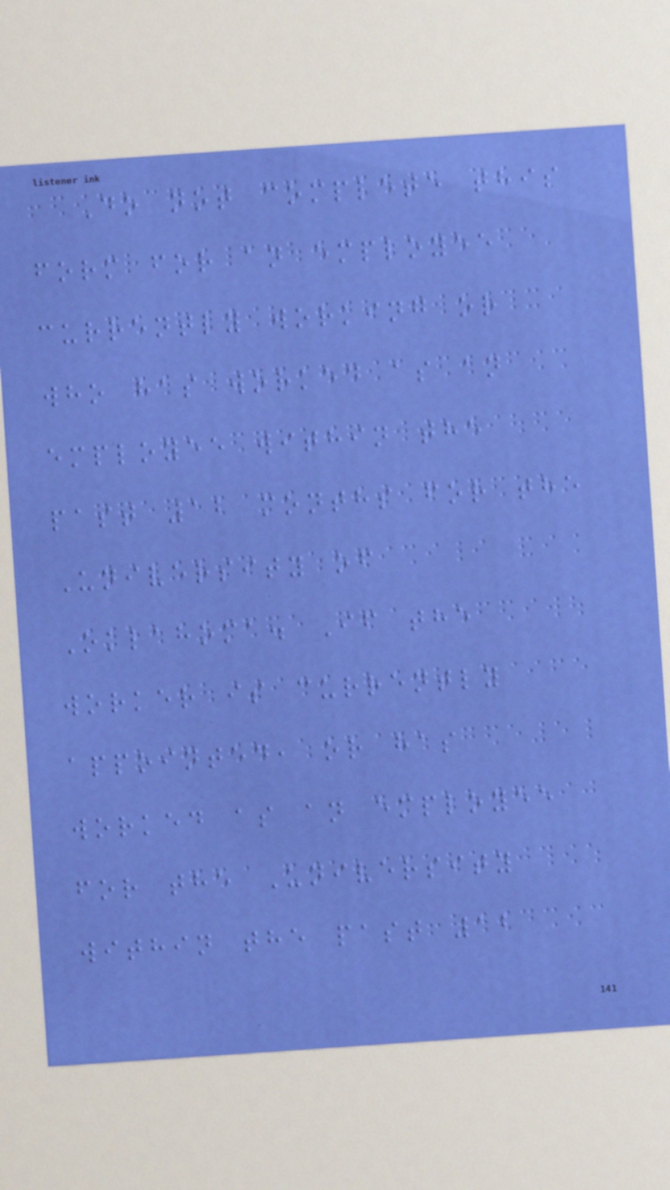Do not complete this
form for an employee
currently working or
who has worked as an
employee within the
past 12 months for the
University of
Oklahoma. If the
worker is currently
appointed, or has
worked as an employee
for the University
within the past 12
